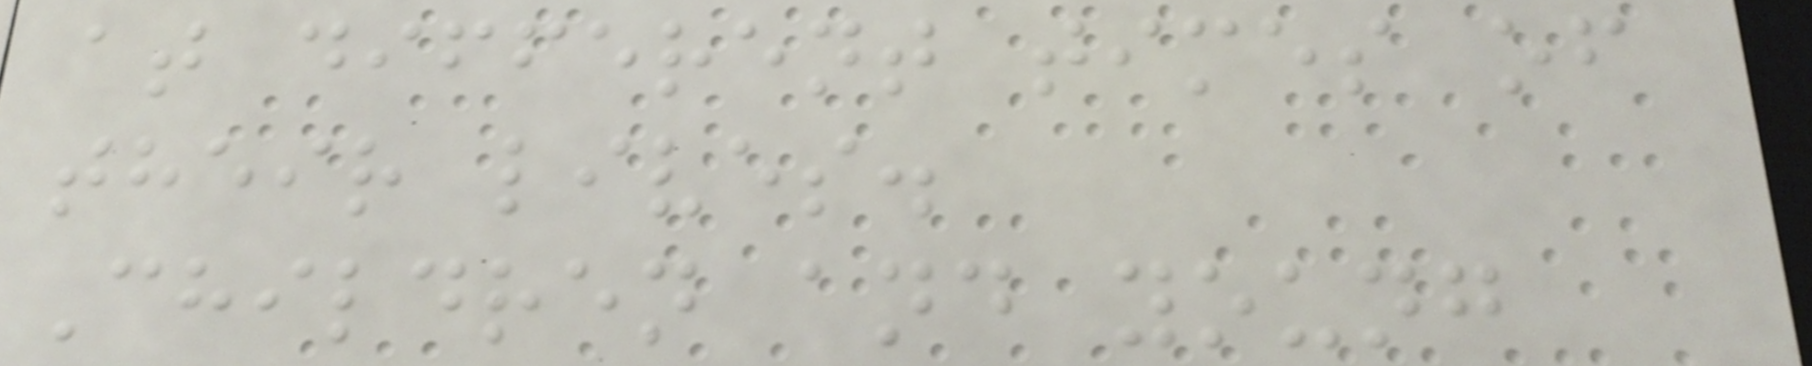at different times of
their lives.
Children and young
